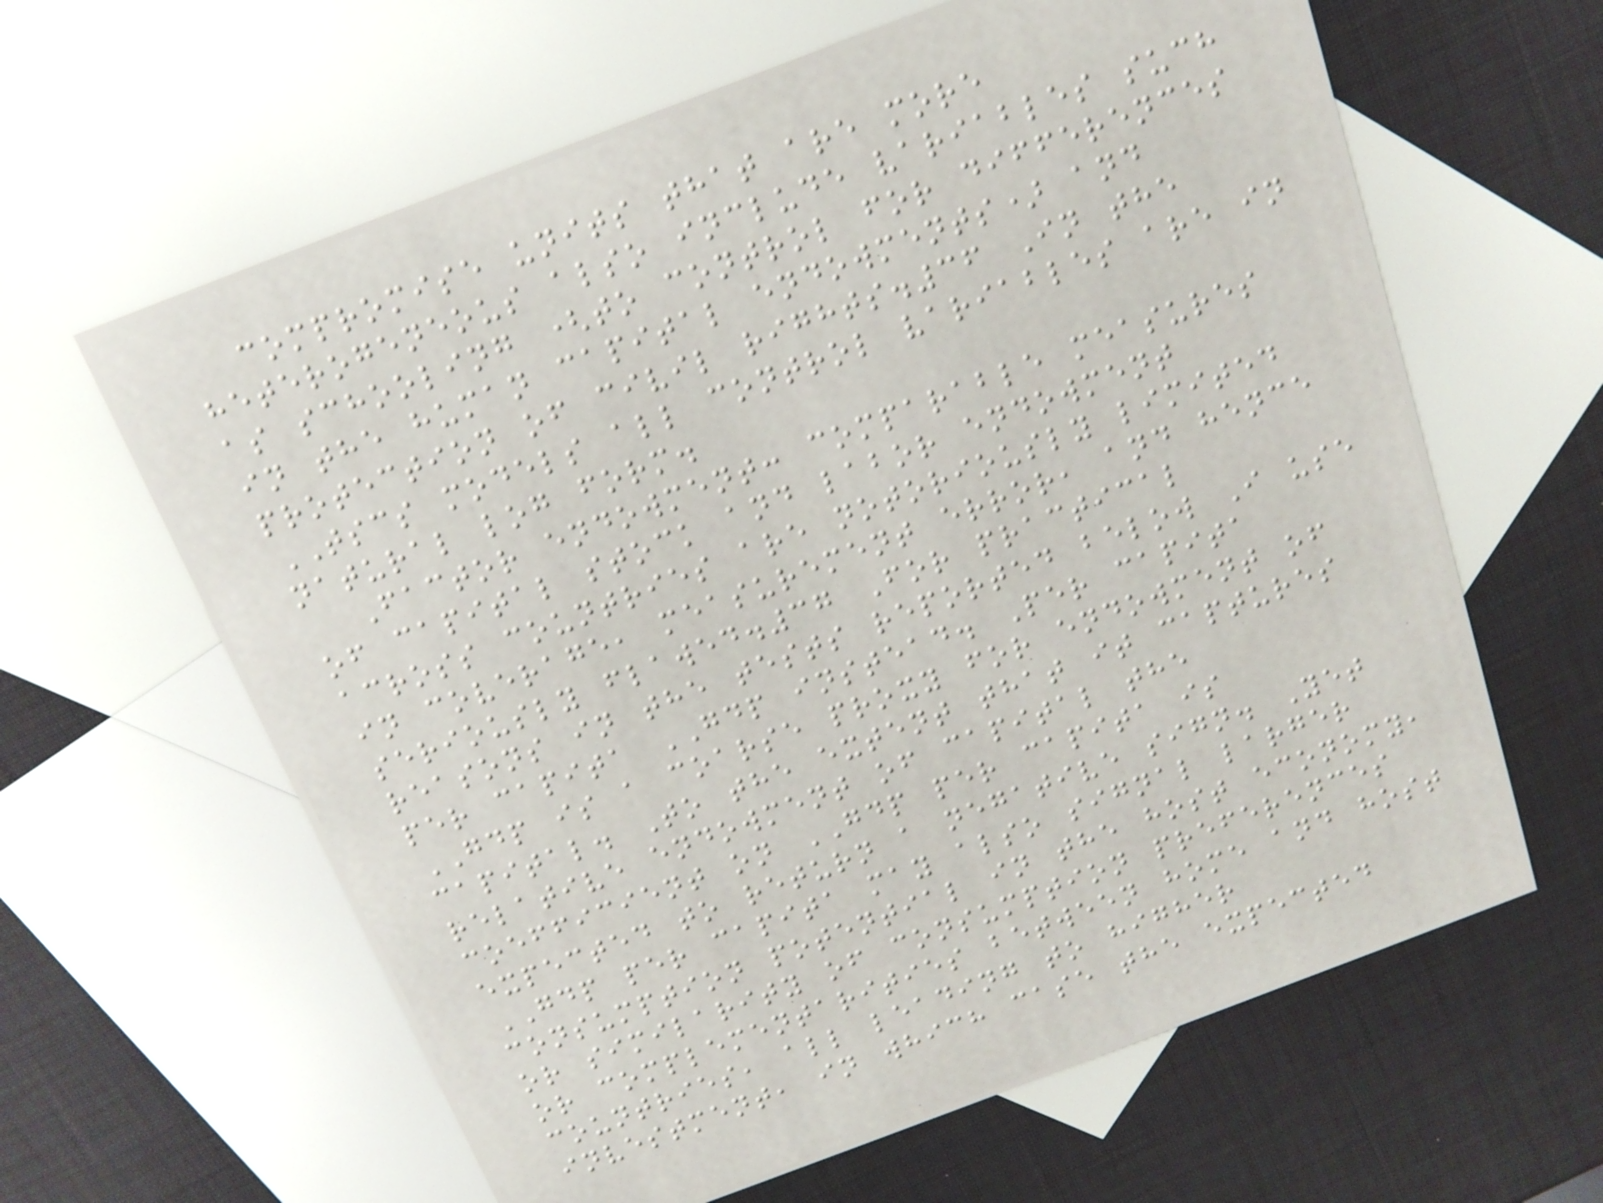compromise units that are more
heterogeneous also include variables such
as schooling (to control for differences
in the human capital endowments) and
protection of civil rights.36 In the
TSCS models all control variables are in
natural log form.
Factor endowment: comparable measures
of capital stock and labor endowment
across countries are notoriously limited
in coverage, measurement error, and hence
seriously flawed.37 For practical
reasons in the tests reported below I use
per capita GDP instead. Per capita
GDP is a coarse proxy for endowment of
capital. To the extent that it captures
relative endowment of capital the
coefficient on GDP per capita is
expected to return a negative sign. Yet
GDP per capita may also signal larger
consumption potential in the host economy,
or similarity of consumption preferences
or complementarities between home and host
countries, all leading to higher
investment, in which case the expected
